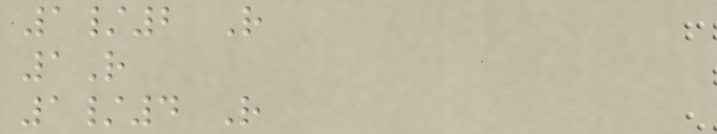1/2 R
1R
1/4 R
